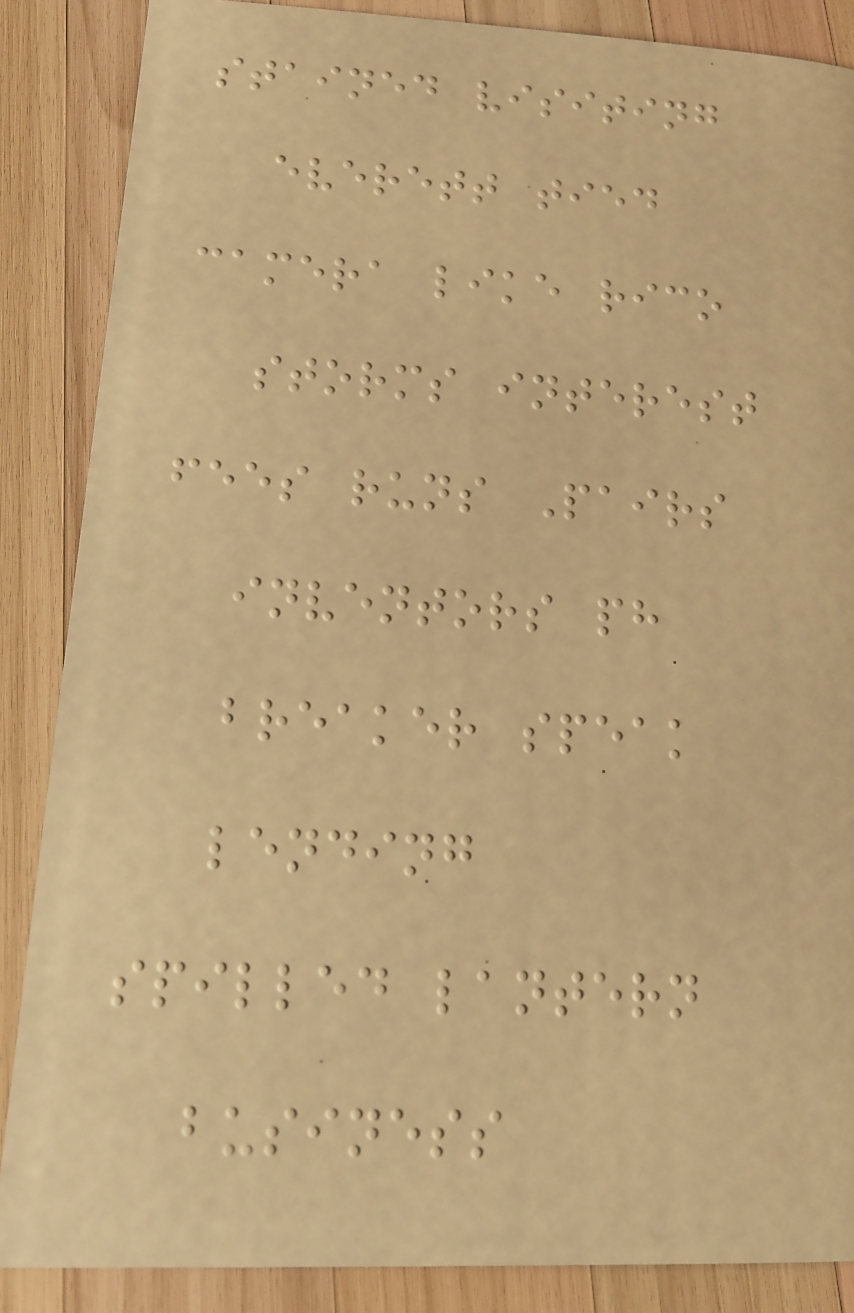stained visiting
everett tied
camera like rico
storms interest
fees runs Pairs
inventors ph
breaker speak
lending
spilled lantern
business
